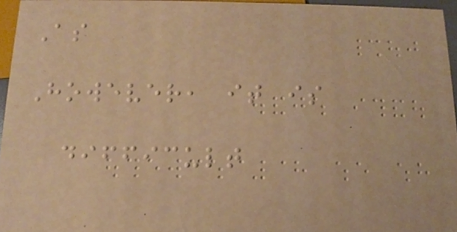As
However, it is
difficult
